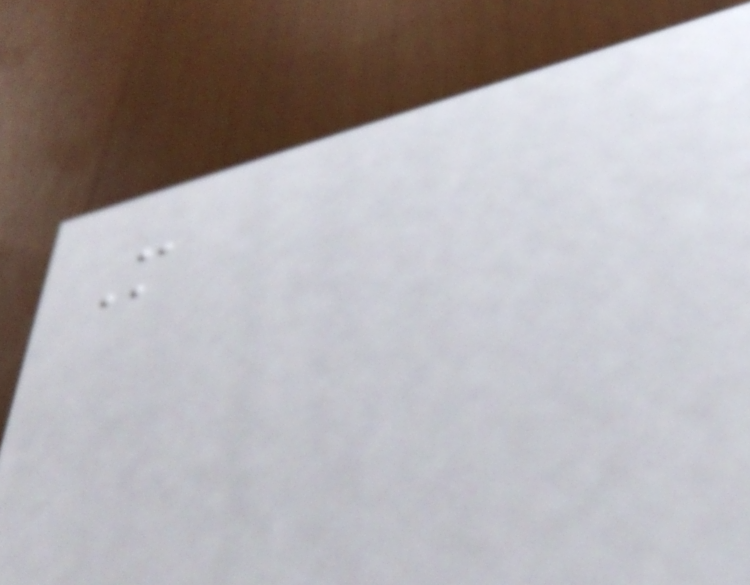More
